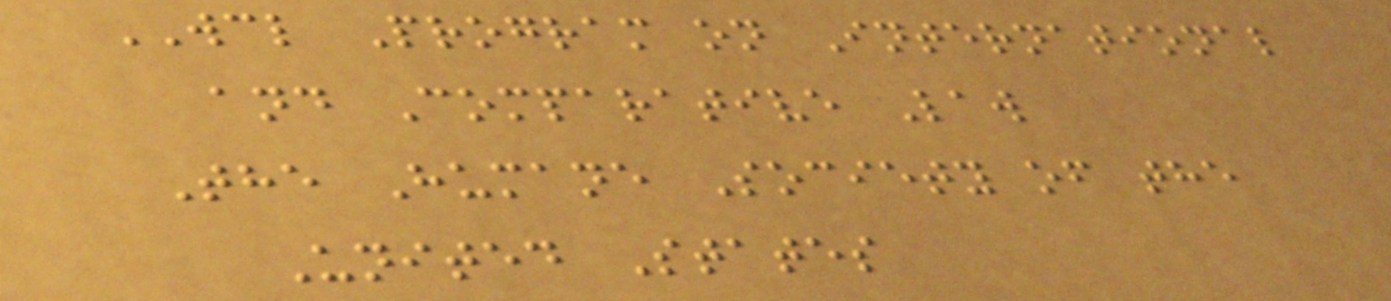WCL Program on International
and Comparative Law
The Humane Society of the
United States
